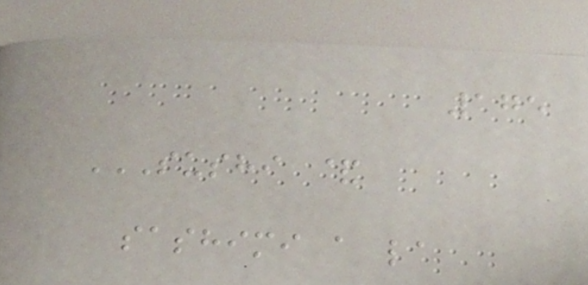175
SUSHI &
SASHIMI A LA
